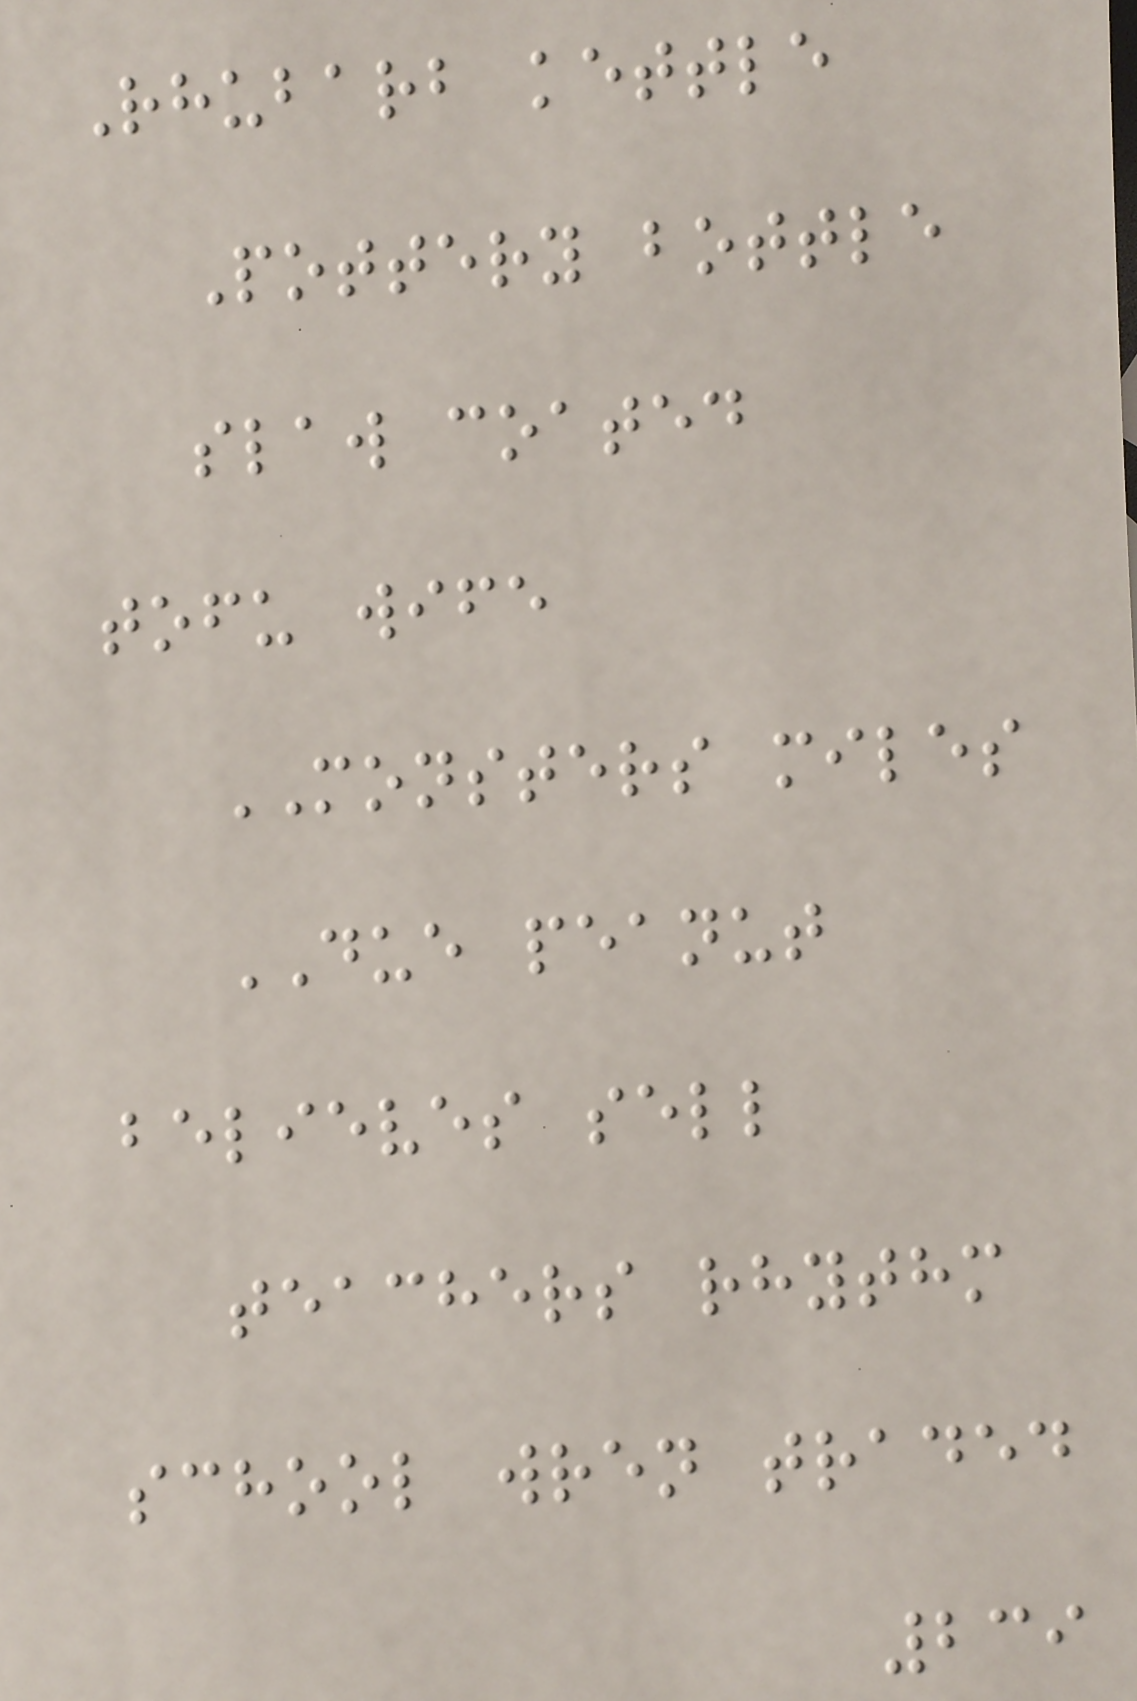Rhubarb kettle
Pottery bottle
slaw coated
tofu wife
MONSTERS miles
DUE peanut
believes sell
teachers rhythm
school wren traded
239
